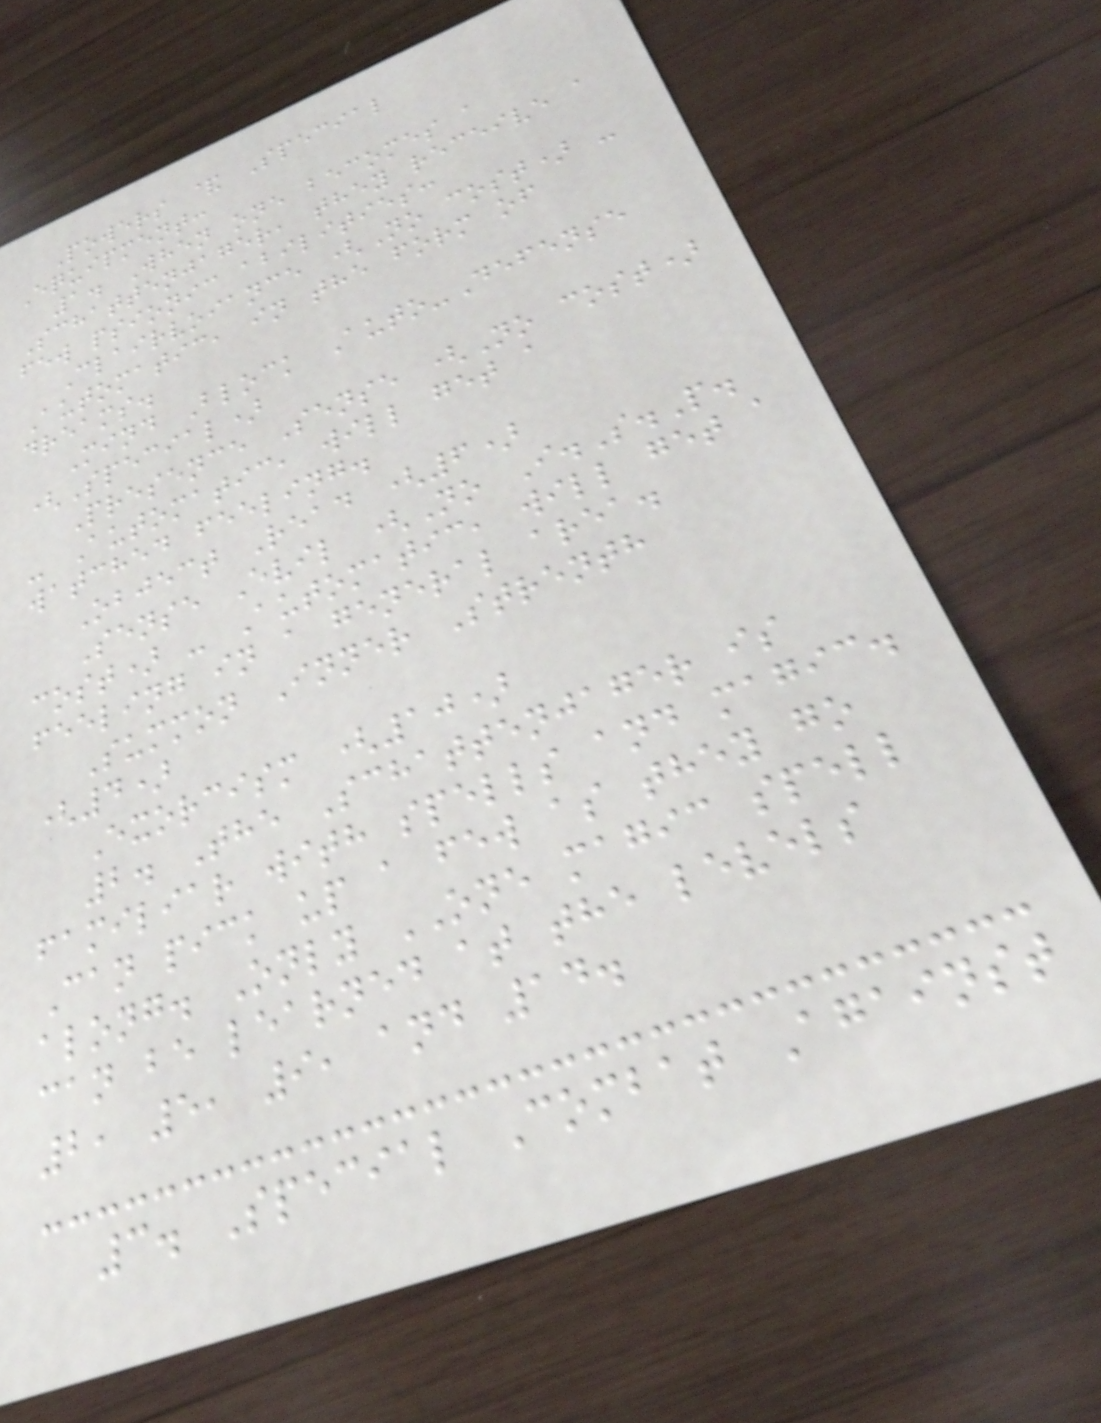Powers & Special
Equipment:
1. When one becomes a
Schattenjager, they receive a
few psionic abilities:
Clairvoiance (No cost) -
Automatic, in the form of
dreams.
Mind Block Auto-Defense
(Special)
Presence Sense (No cost)
- Automatic, will get a
watched feeling.
Object Read (6)
Sense Evil (No I.S.P.
cost) - Automatic, will get a
feeling in a general area.
Summon Inner Strenth
(4)
Exorcism (10)
2. The Schattenjager is
familiar with spells and magic.
Can pick up a few as they go
along. Only ONE magic spell
can be learned at the levels
2, 5, 9, and 14.
3. Special Combat Against
